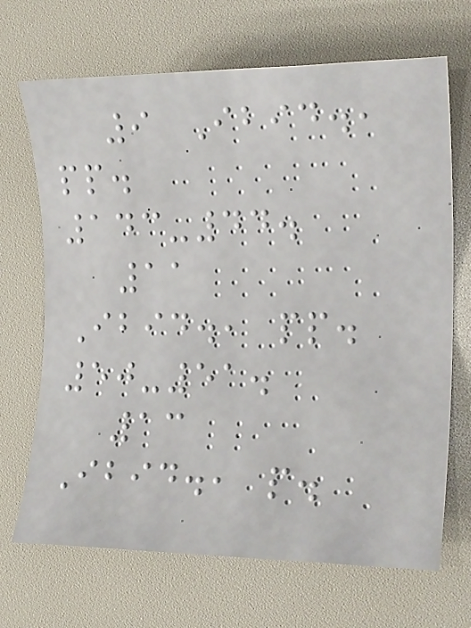9 Ibid.,
pp.
143-44.
11
Ibid., pp.
50-51.
13
Ibid., p.
